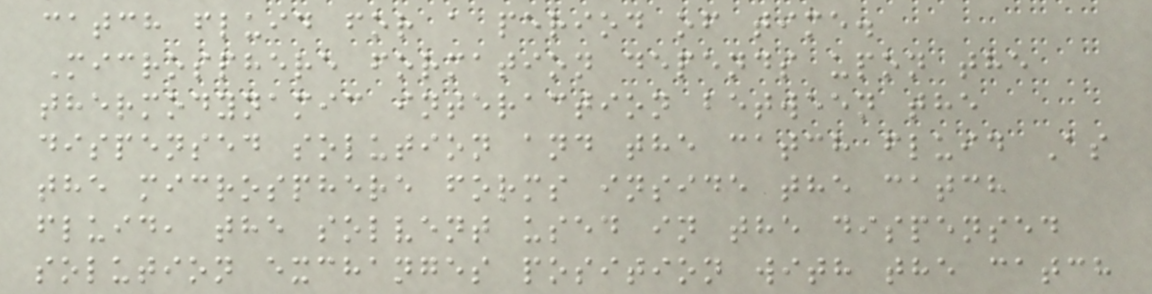catch fluid for a period of time.
Microsphere formation depends upon the
thermodynamic interaction between the
dispensed solution and the catch fluid As
the microsphere forms inside the catch
fluid, the solvent used in the dispensed
solution exchanges position with the catch
